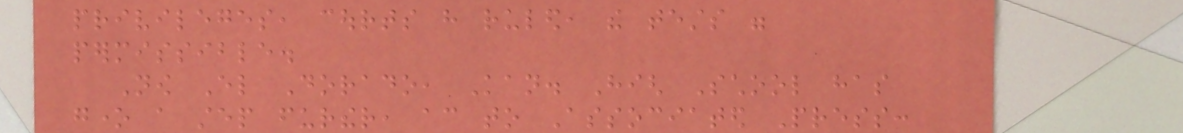privileges, courts have ruled, the tests were
permissible.
Now El Dorado, Kan. High School has
gone a step further, according to Associated Press:
